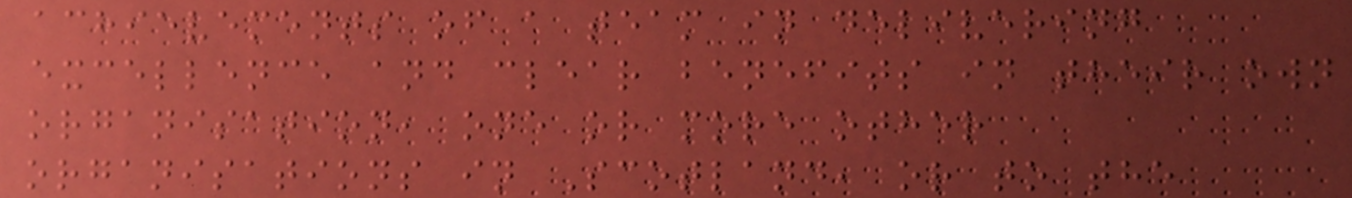achievements of a team in delivering
excellence and clear benefits in their own
organisation, one or more other
organisations in Scotland, or to the
